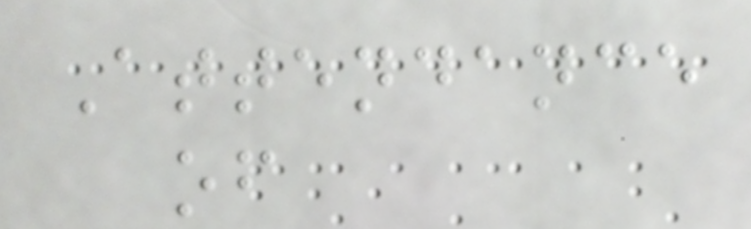Attendance
of
